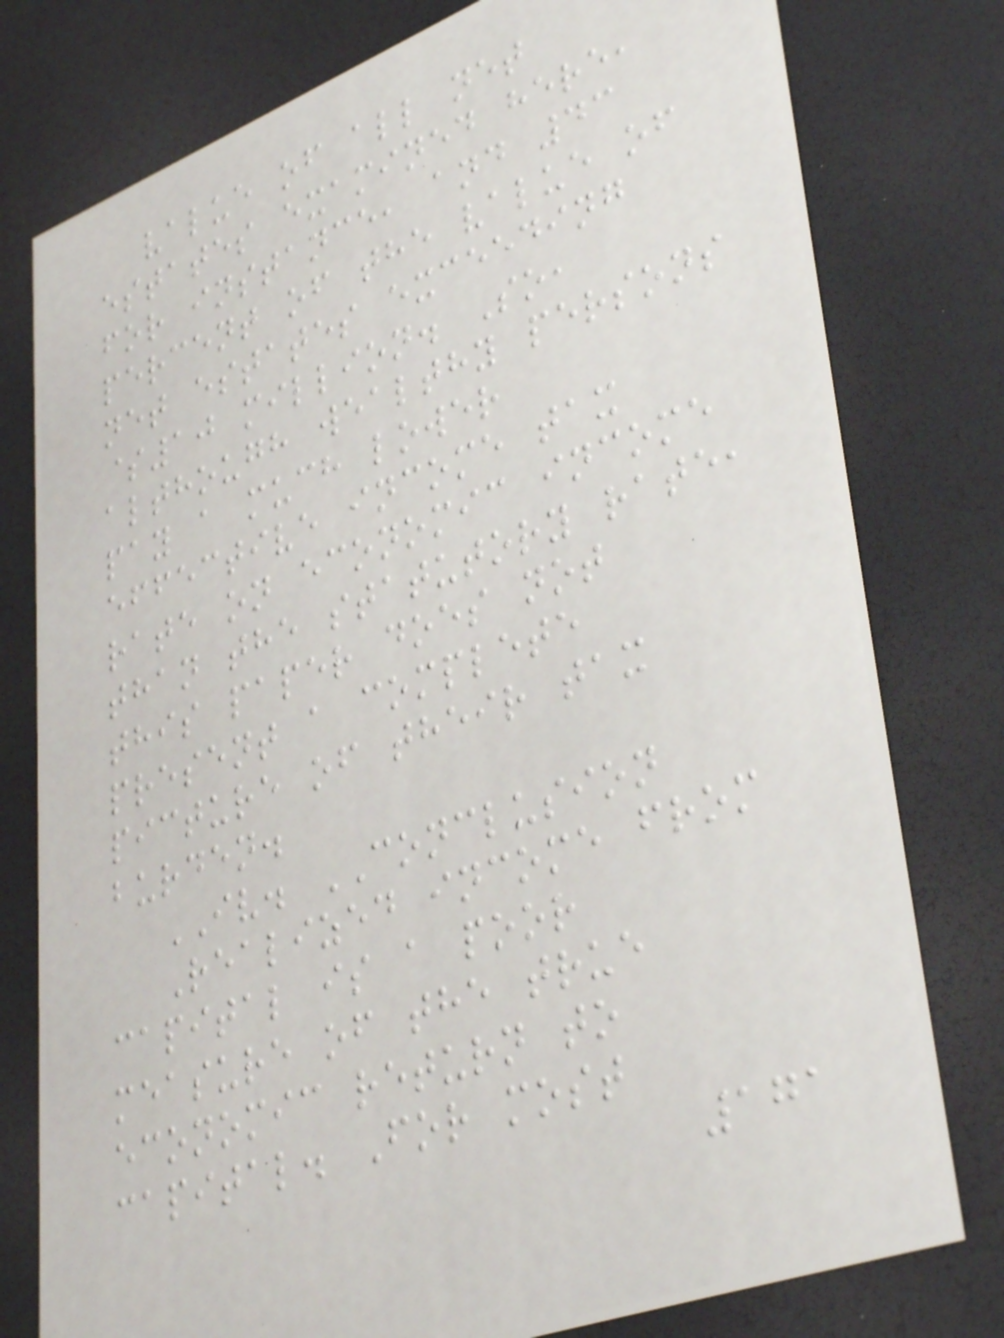value of all net
estates examined here,
for instance, and 43
percent of the value of
net estates exceeding
$10 million. So,
although wealthy persons
pay a much lower
effective income tax
rate on economic income
than the statutory rate,
this paper does not
present a complete
picture of their tax
burden.
IV. CONCLUSION
Realized income from
capital is a poor
measure of the true
economic return to
capital. For most
171
